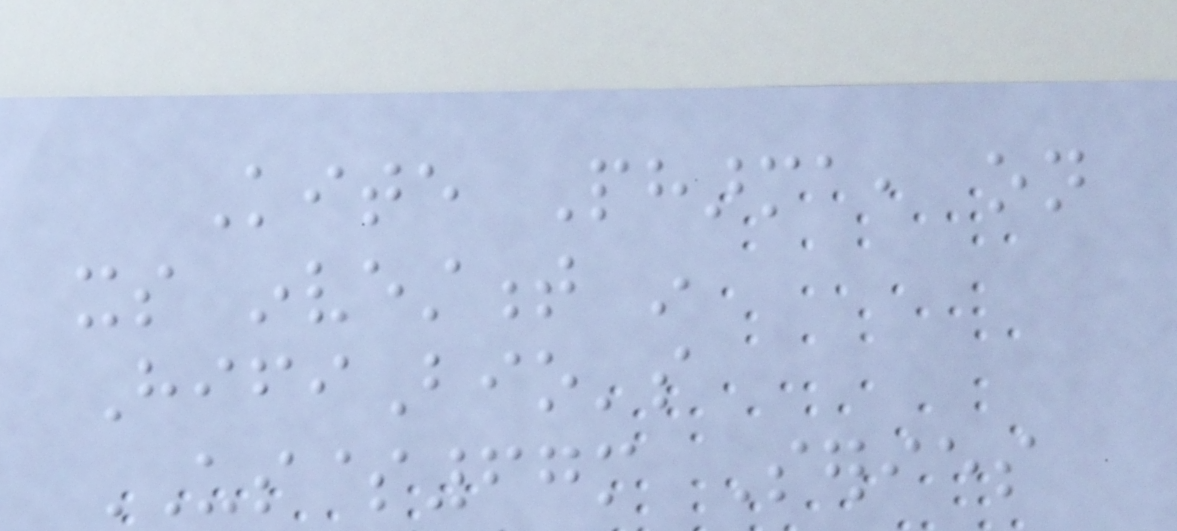Kite Pharma, on
its investment in
HifiBio's
US$67m Series
